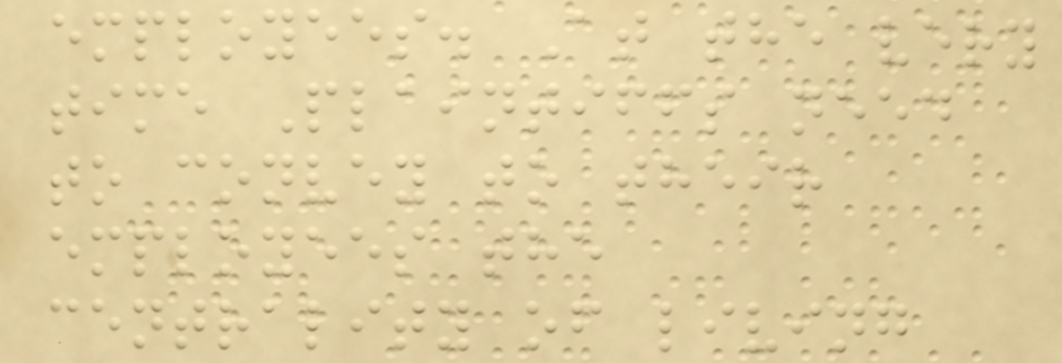employees. At the very
time Plaintiffs need
to convey to their
employees the
centrality of living
